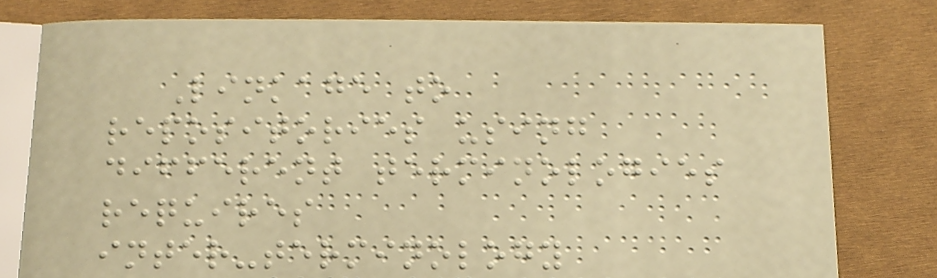Linkage to
repositories using
different terminologies
requires
inter-terminology
